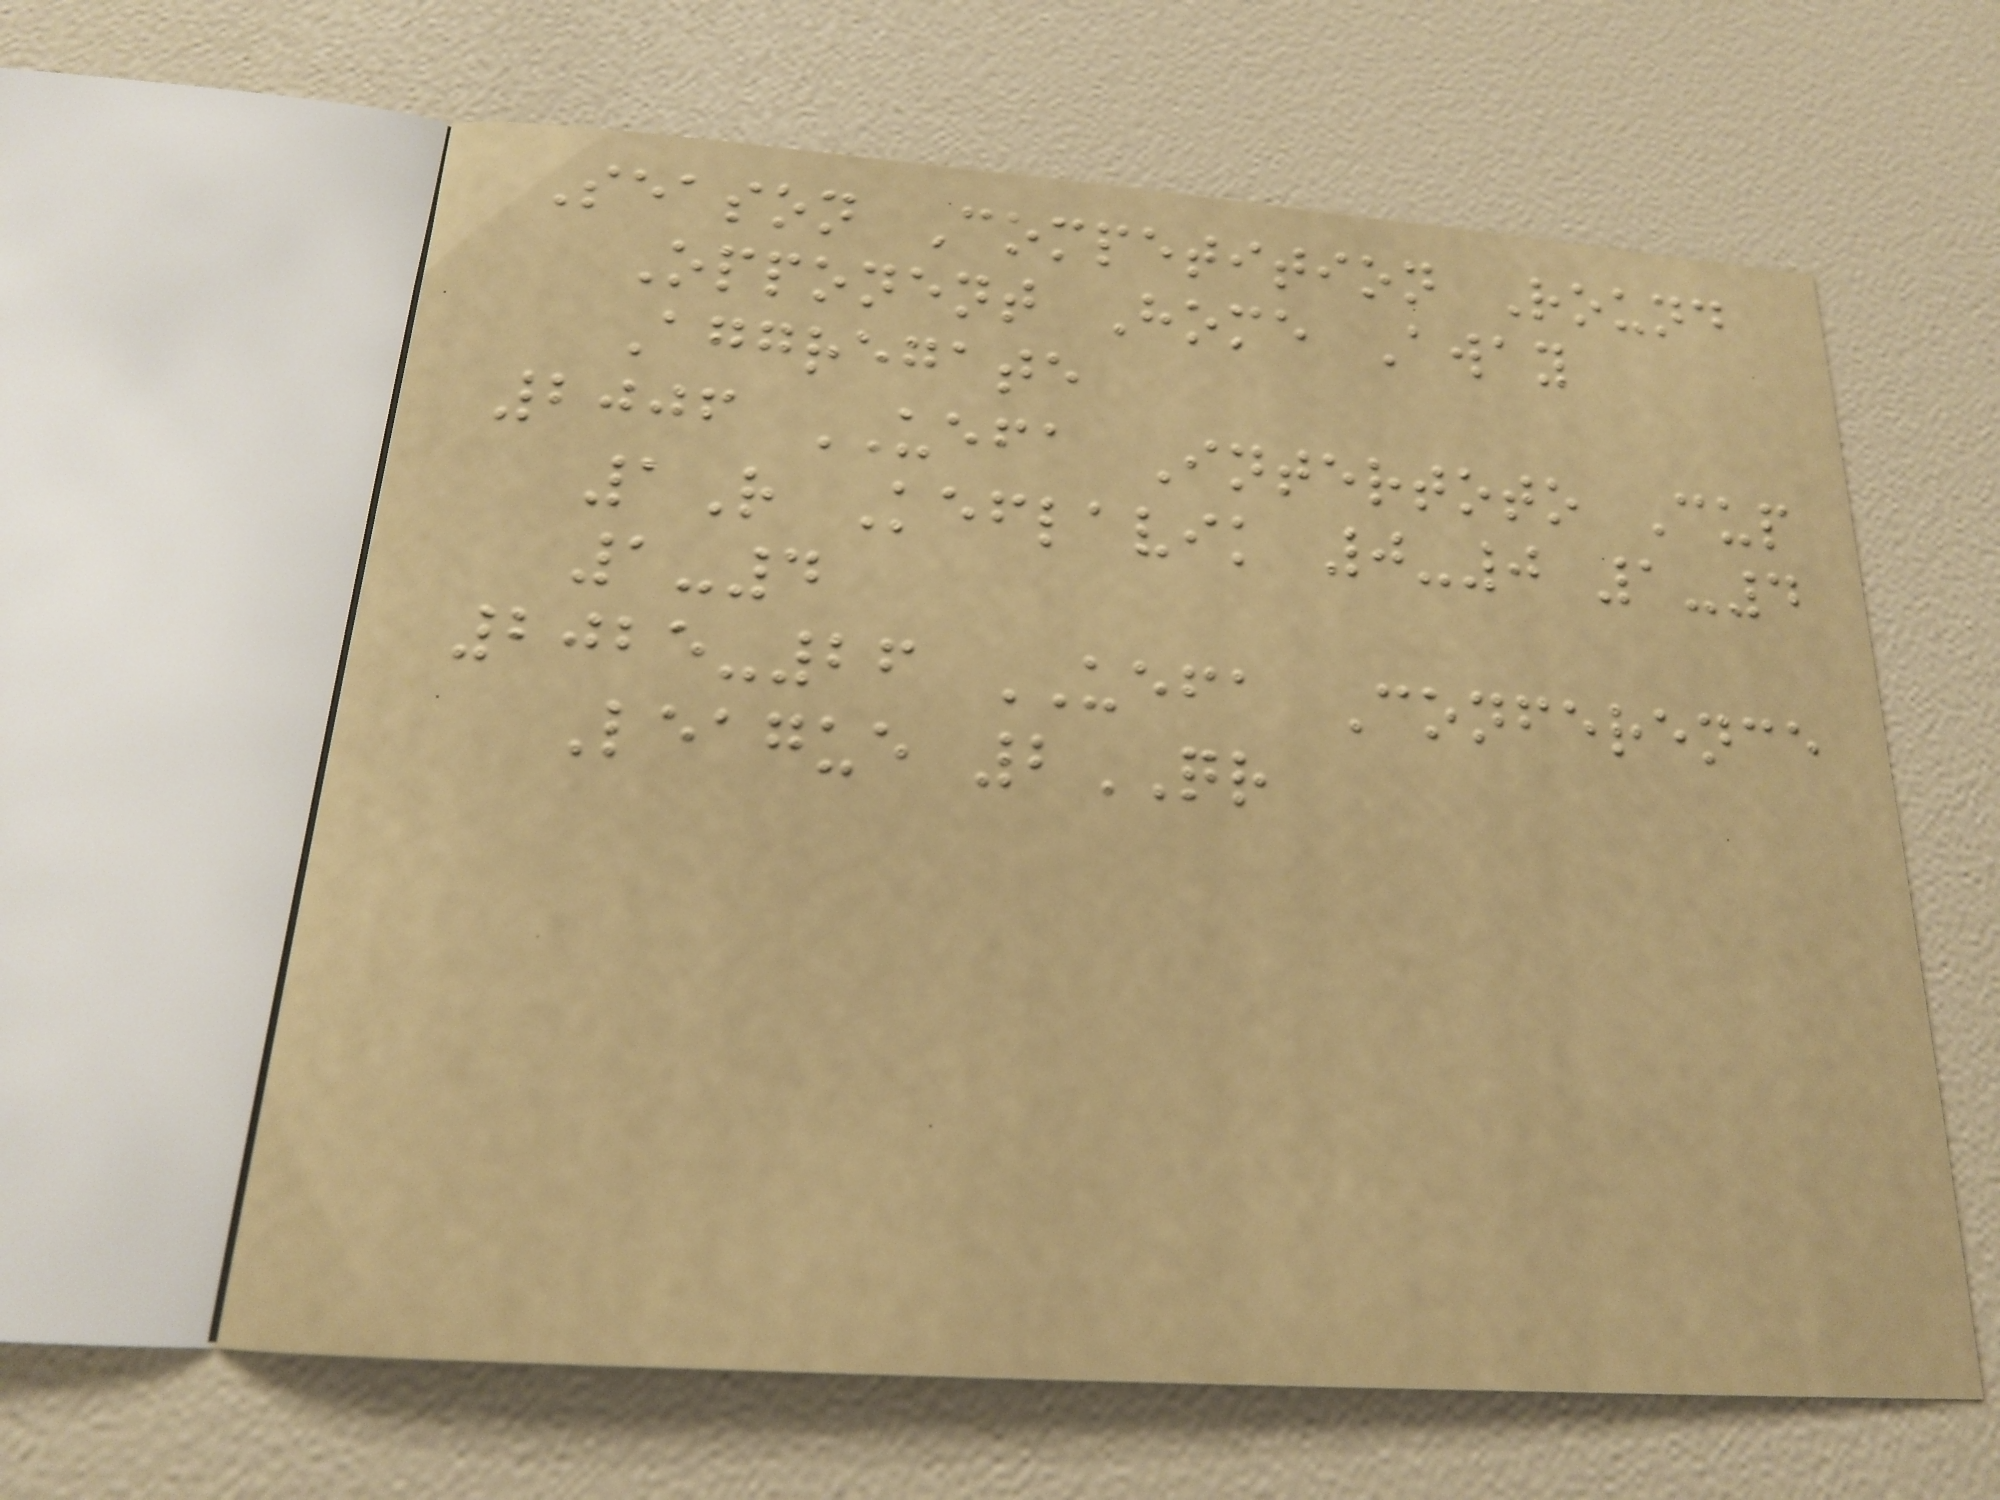Season Competition Round
Opponent Home Away
Aggregate
2006 UEFA Intertoto Cup
1R Keflavik 0-0 1-4
1-4
2025-26 UEFA Conference
League 2QR
